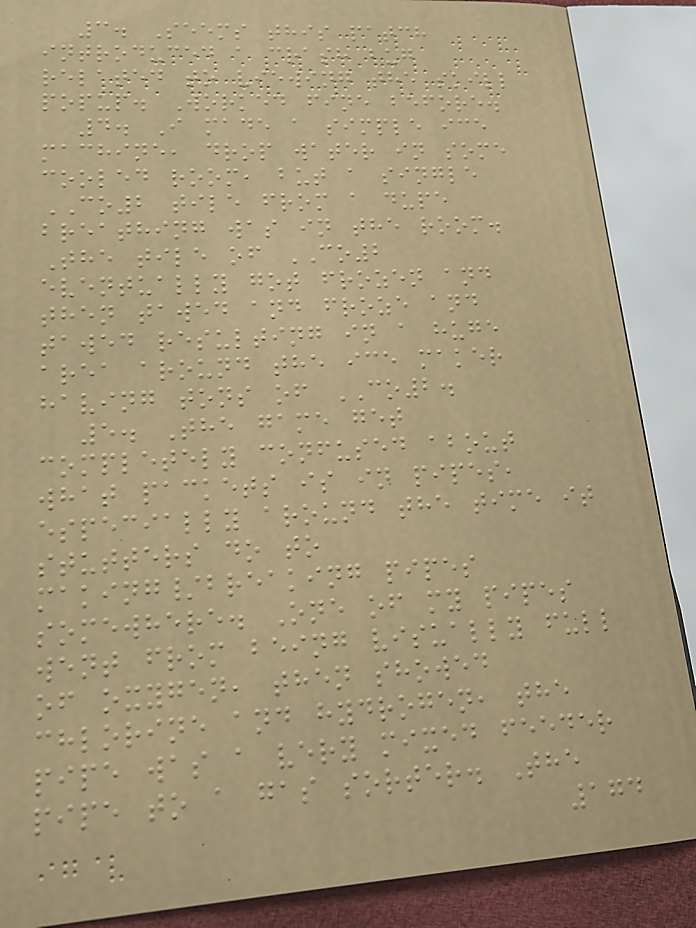3. Seems this patch
introduced a crash bug
related to viewing the skill
popup. Worked fine before.
4. I made a simple ice
machine, drop water in some
cooled room, but a single
CO2 tile from a dupe
breathing was in the room.
The tile of CO2
eventually got frozen and
then tawed and froze and
tawed resulting in a huge
area around the ice maker
having tons of CO2.
5. The game get
completely confused about
what packets is in pipes,
especially around the time it
stutters do to
making/breaking pipes
somewhere. One of my pipes
went from being visually full
of oxygen, then showed
chlorine and hydrogen, the
pipe was a very mixed feeder
pipe to a gas sorter. The
174
